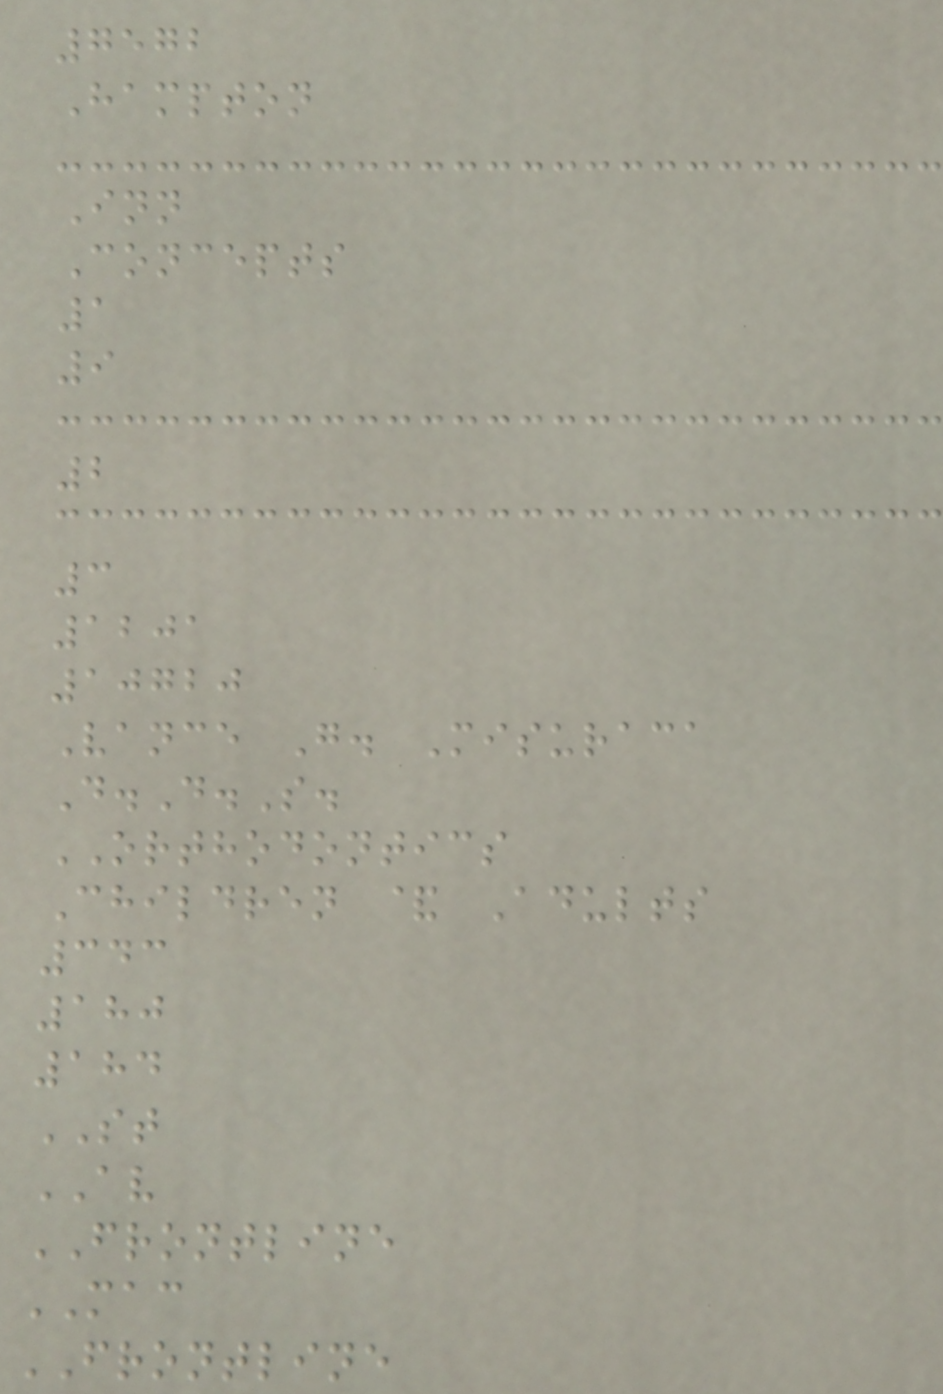7572
Hampton
Inn
Concepts
1
9
2
3
1201
10720
Vance G. Misuraca
D.D.S.
ORTHODONTICS
Children & Adults
343
180
184
ST
AV
FRONTLINE
MAC
FRONTLINE
